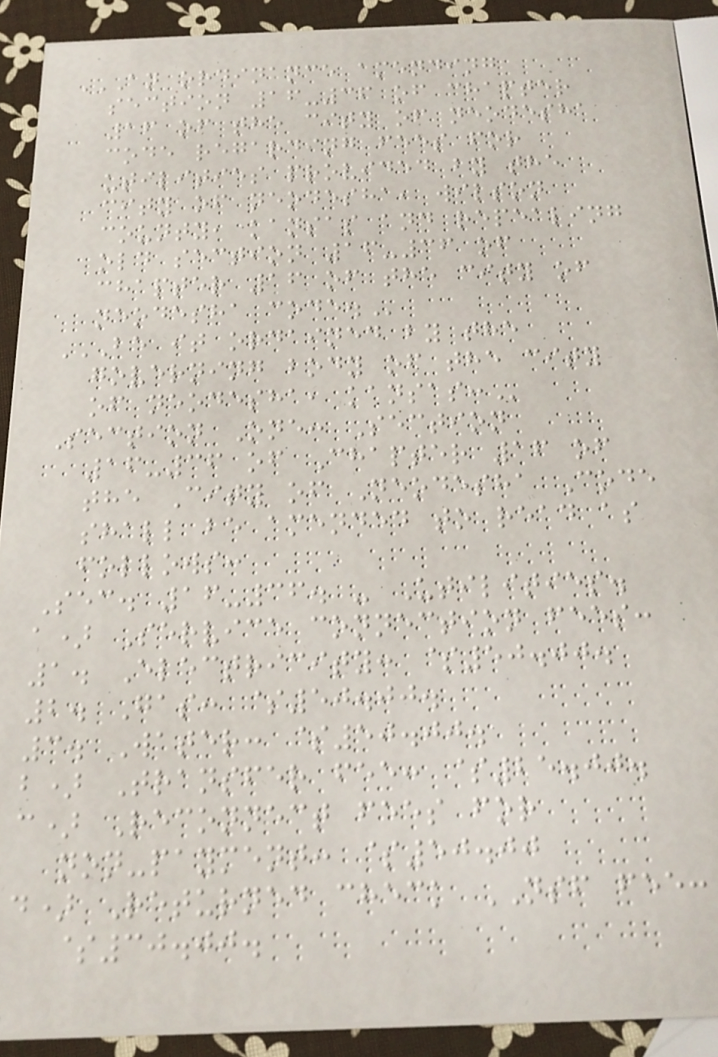AN ORDINANCE AMENDING
SECTION 16-36 OF CHAPTER
16 OF THE CITY OF NEODESHA
CODE REGARDING FEES FOR
UTILITIES PROVIDED BY THE
CITY OF NEODESHA, WILSON
COUNTY, KANSAS AND REPEALING
OLD SECTION 16-36 OF
CHAPTER 16 OF THE CITY OF
NEODESHA CODE.
BE IT ORDAINED BY THE
GOVERNING BODY OF THE CITY
OF NEODESHA, KANSAS:
Section One: Section
16-36 of Chapter 16 of
the City of Neodesha Code
shall be amended to read as
follows:
Sec. 16-36. - Utilities.
a) Service connection fees:
1. Electricity: $50.00.
2. Gas: $50.00.
3. Water: $50.00.
b) Transfer fee: $25.00.
c) Reconnect fees for
non-payment: $50.00
d) Returned check NSF fee:
$30.00.
